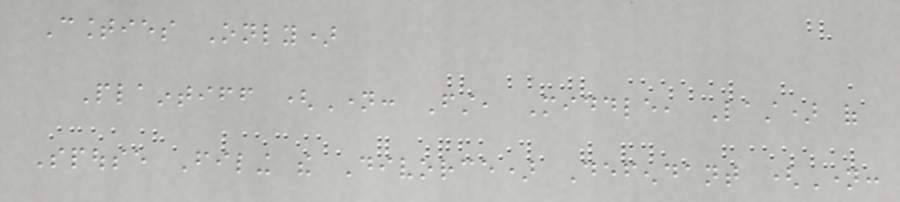Counties Only)
Plaintiff (Name: First, Middle, Last) of
Spouse Filing the Divorce) Defendant (Name:
